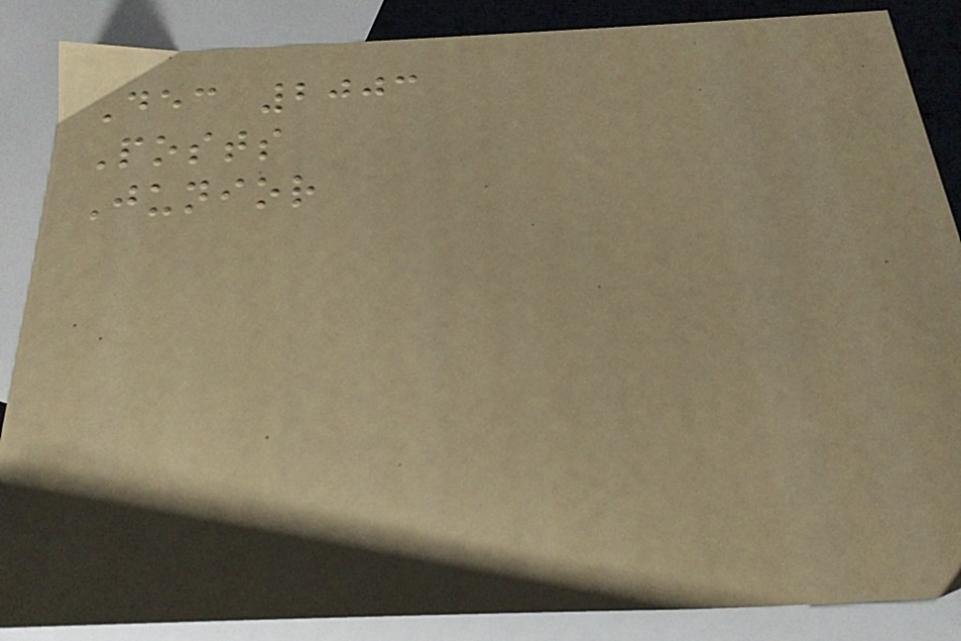Dec 2003
Posts
Junior
